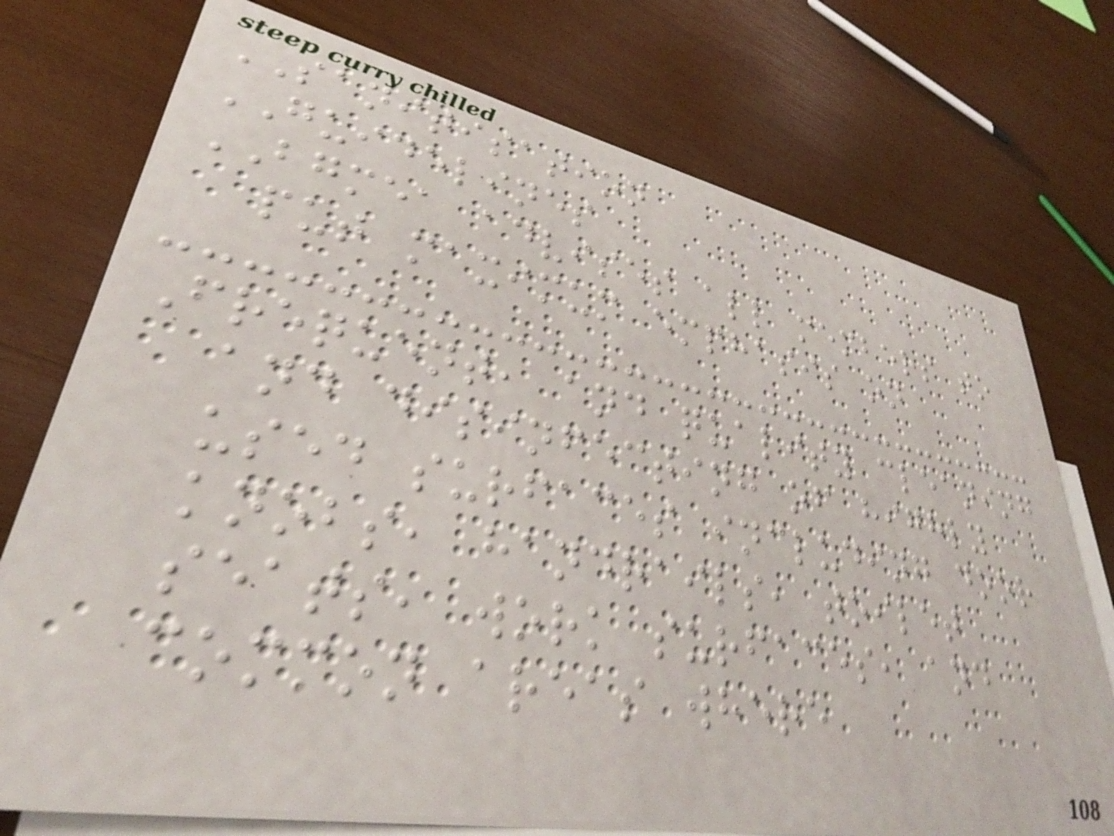SANITISATION
GUIDELINES
BGMEA advises all members to
put maximum emphasis on
Frequent, and quality cleaning
and disinfecting of highly
used surfaces including door
knobs, handrails, toilet
seats, work surfaces, and
common areas where
